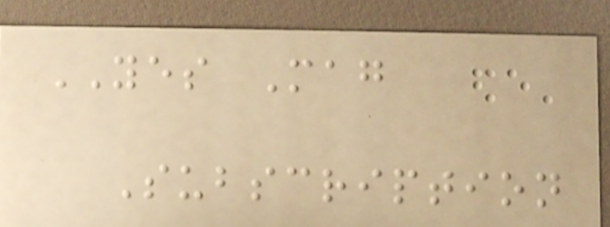YES Mag
Subscription
